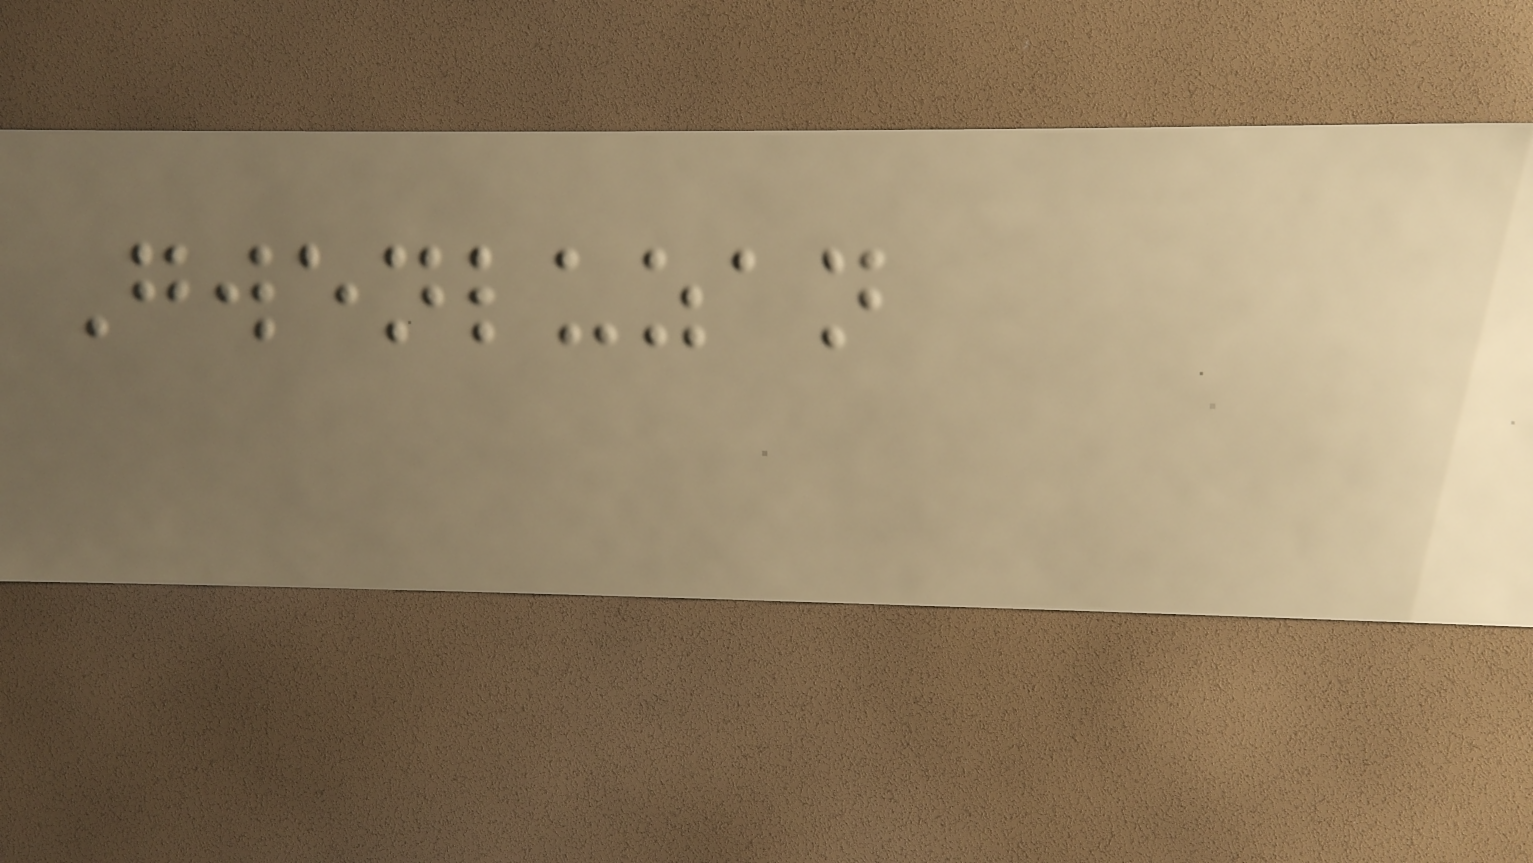Gwenluzan
